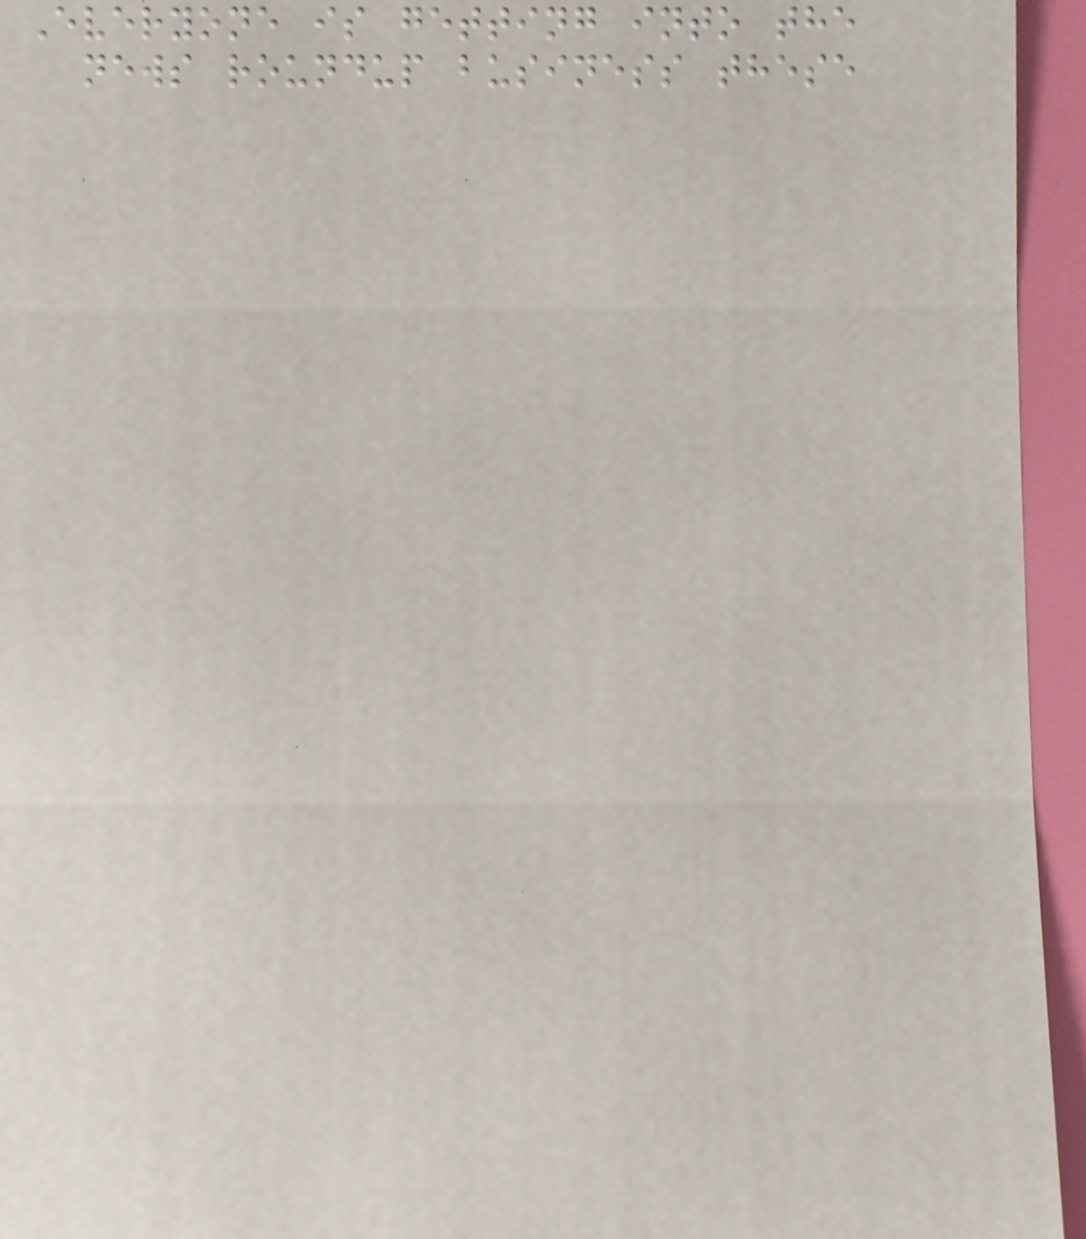Everyone is getting into the
news roundup business these
